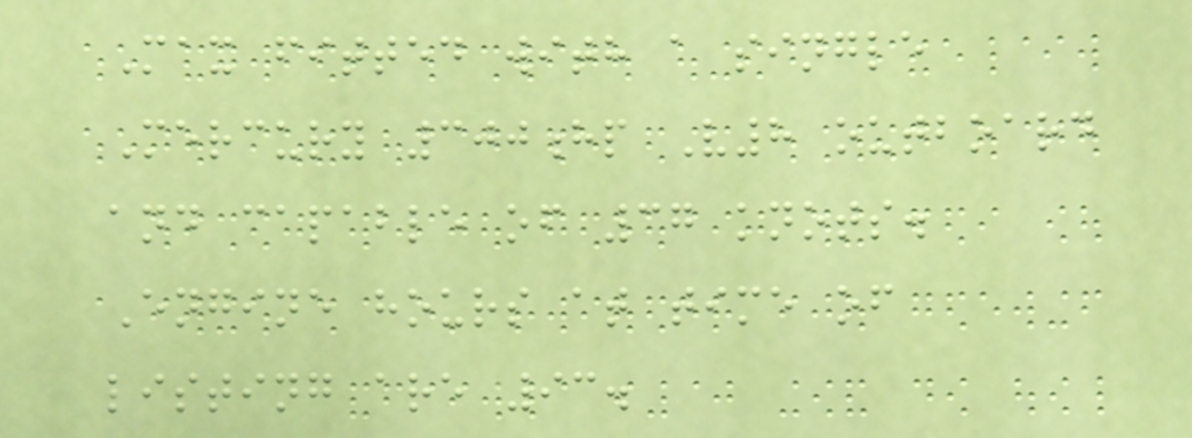Max fitted with a single
Mercury 300hp V8 outboard
and capable of 37 knots.
Engine hours at time of
listing are 93.
